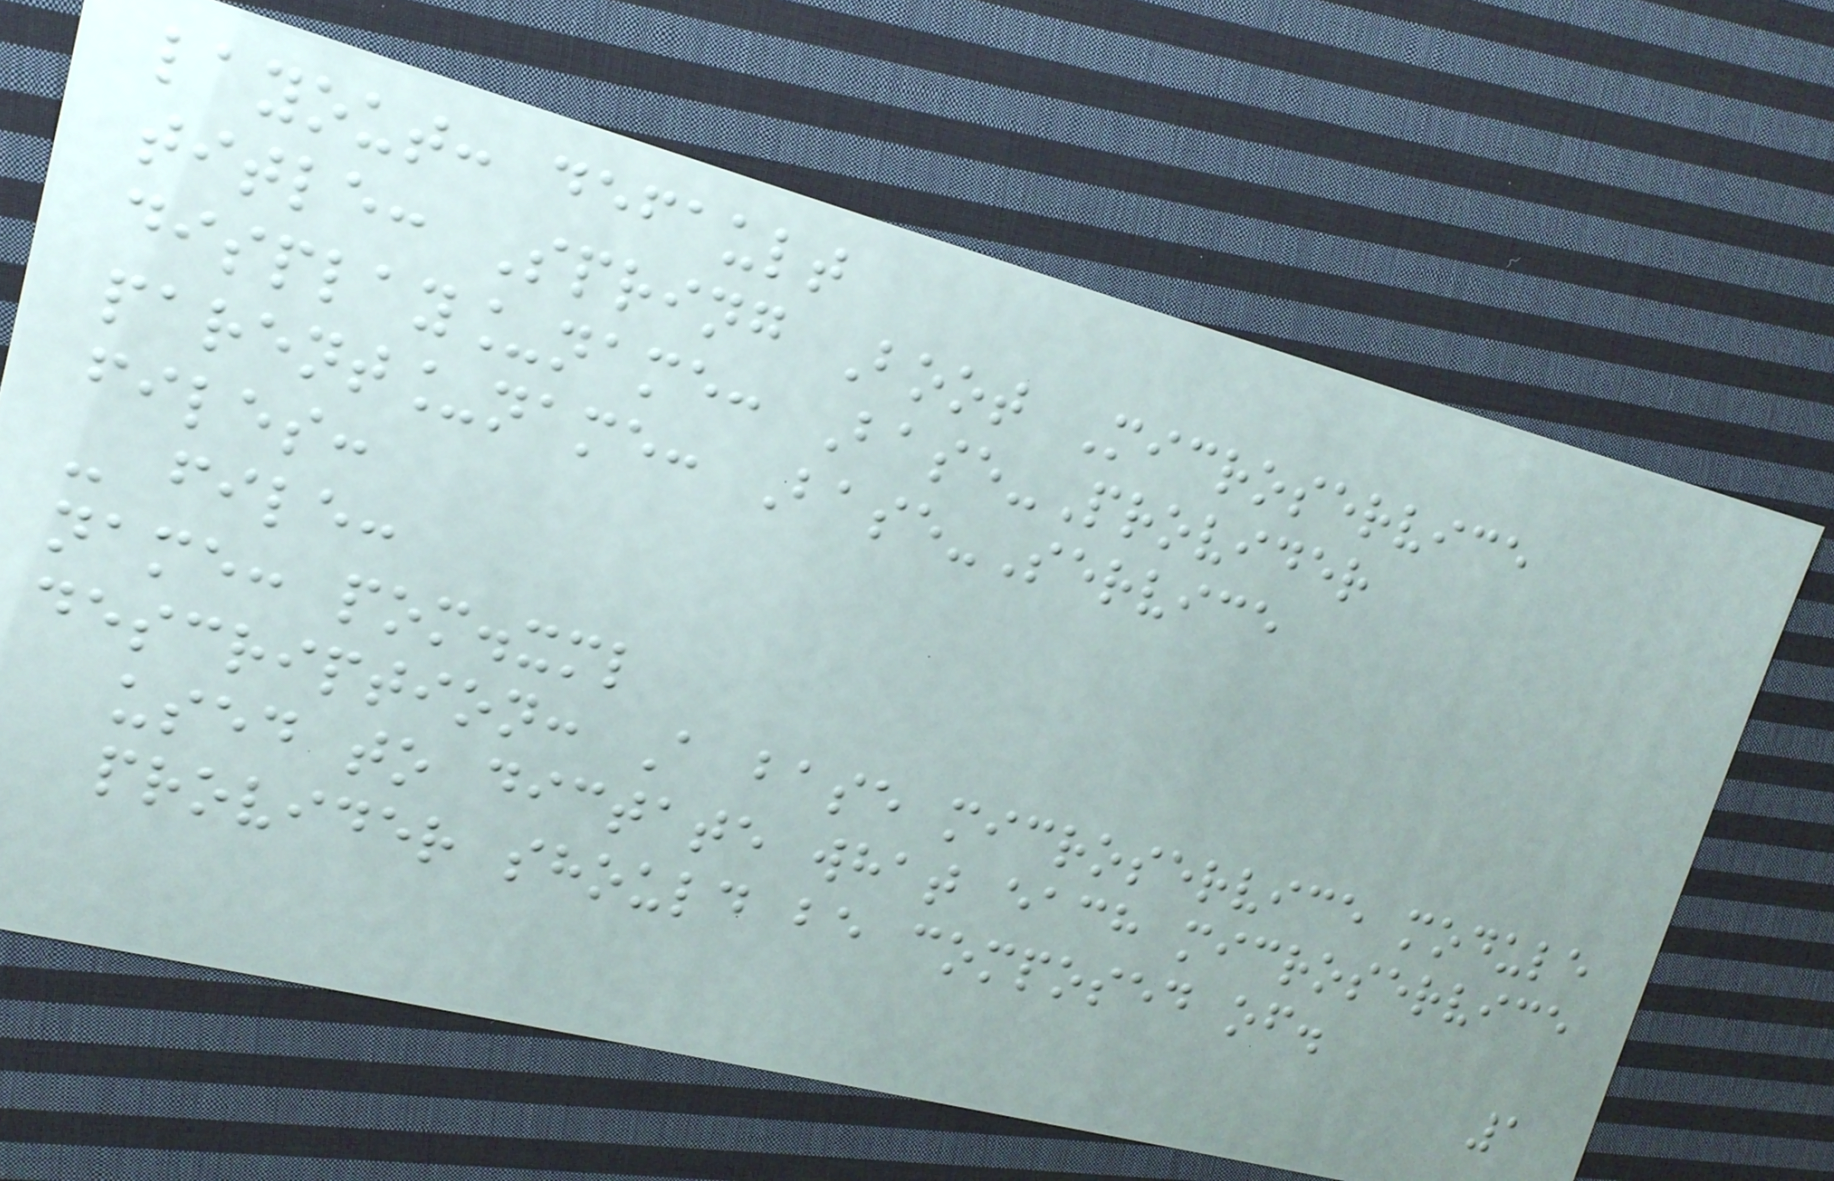layout: default
title: Spring Boot Microservice
display_name: Base-Provider
parent_name: Base-Service
files:
- file:
name: pom.xml
description: A base microservice module
used to dictate what each microservice
provider should be composed of.
1
